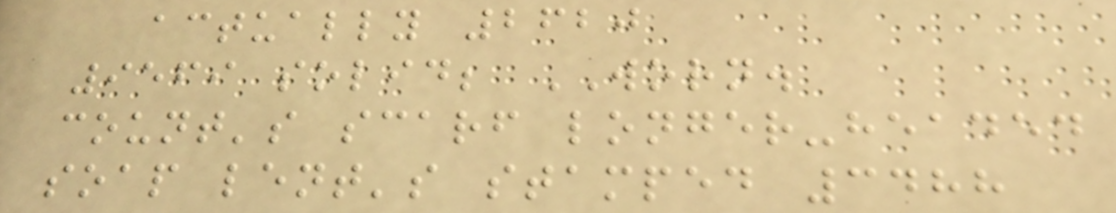actually 2620
9569 solid; WORN.
count's scarf longer-headed
soap lent's stamped 3488
